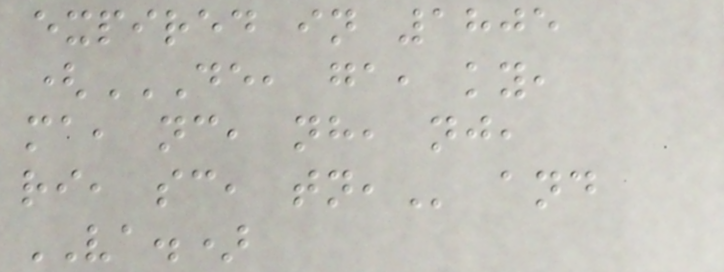expired in 1805
(DE, GA, KY,
MA, NC, NH, NJ,
RI, SC, TN, and
VA.)
